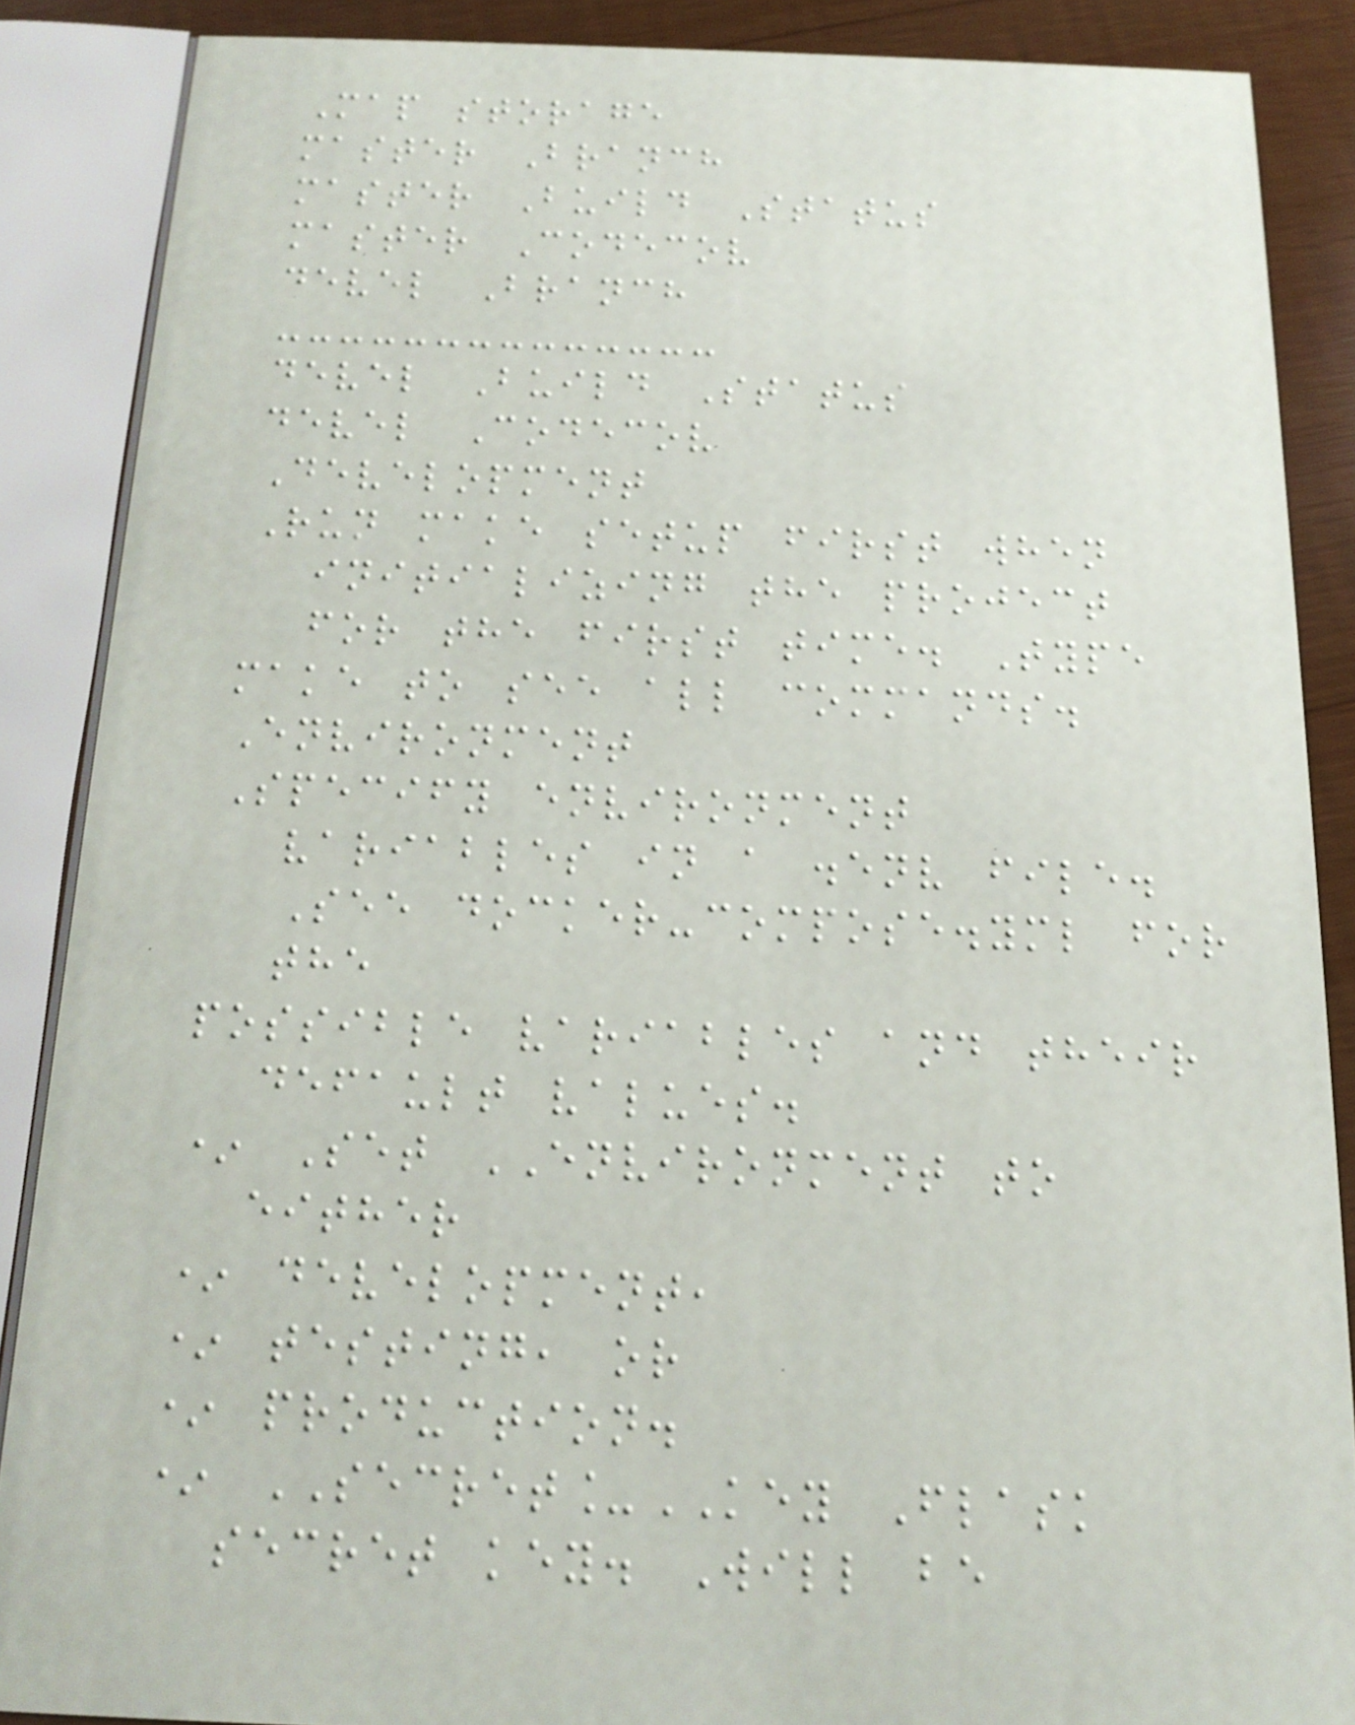Map storage
master Branch
master Build Status
master Codecov
devel Branch
devel Build Status
devel Codecov
Development
Run make setup first when
initializing the project
for the first time. Type
make to see all commands.
Environment
Specify environment
variables in a .env file.
See docker-compose.yml for
the
possible variables and their
default values.
* Set ENVIRONMENT to
either
* development,
* testing, or
* production.
* SECRET_KEY Flask
secret key. Will be
